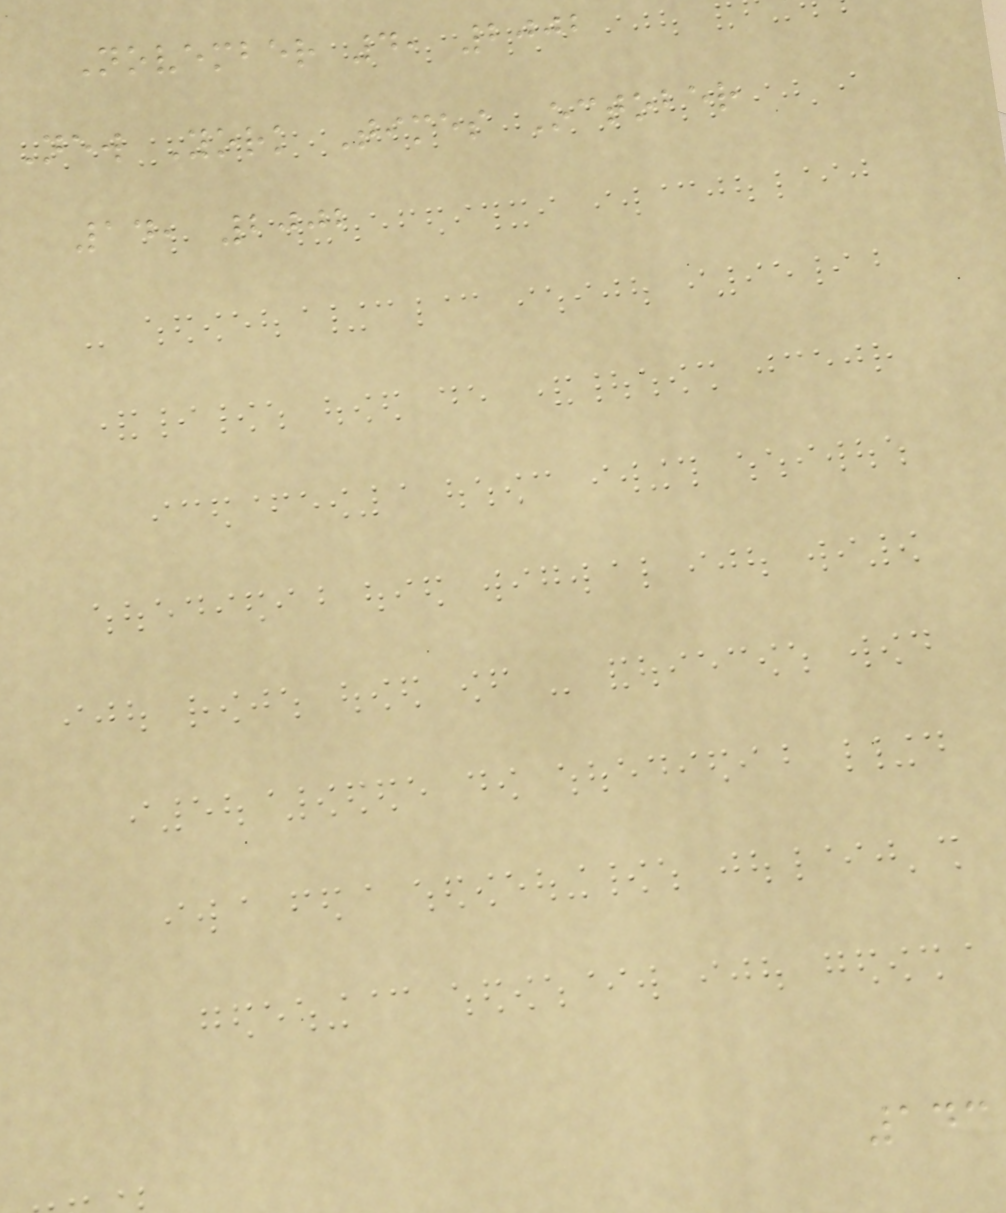November 4, 2002
New York Times October
14, 2002
143
